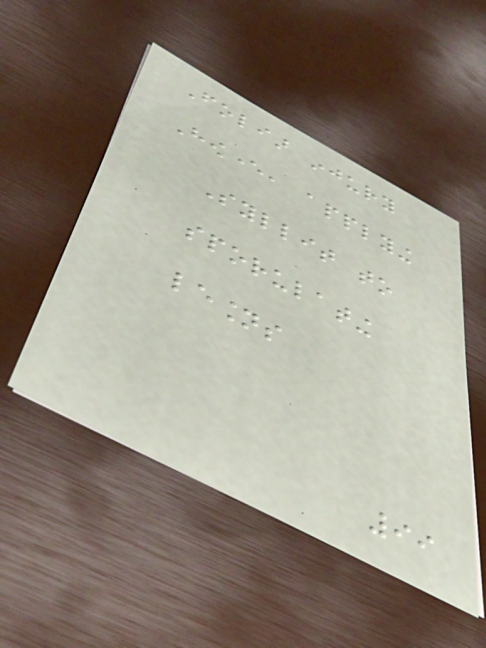Foliar injury
However, applying
Syllit to
sporulating
lesions
99
